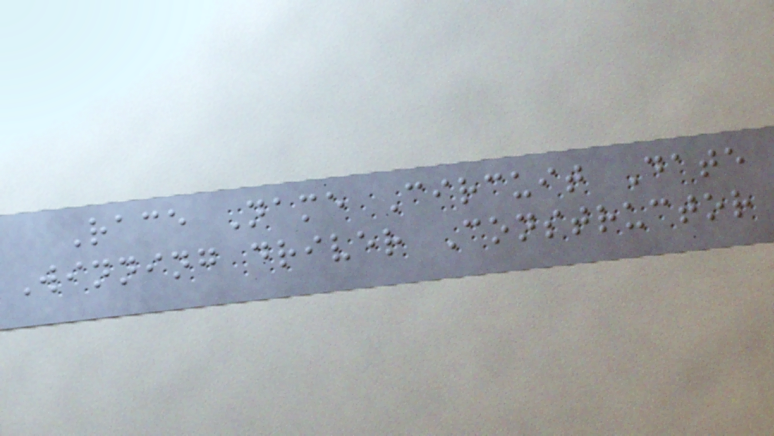Race Name Circuit Date
Winning driver Constructor
